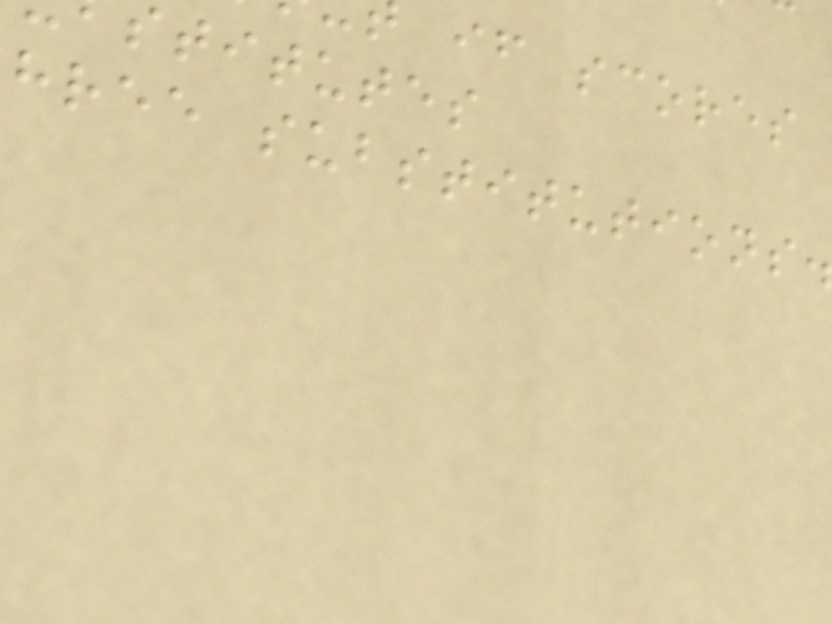stitutes
hree substitutions.
